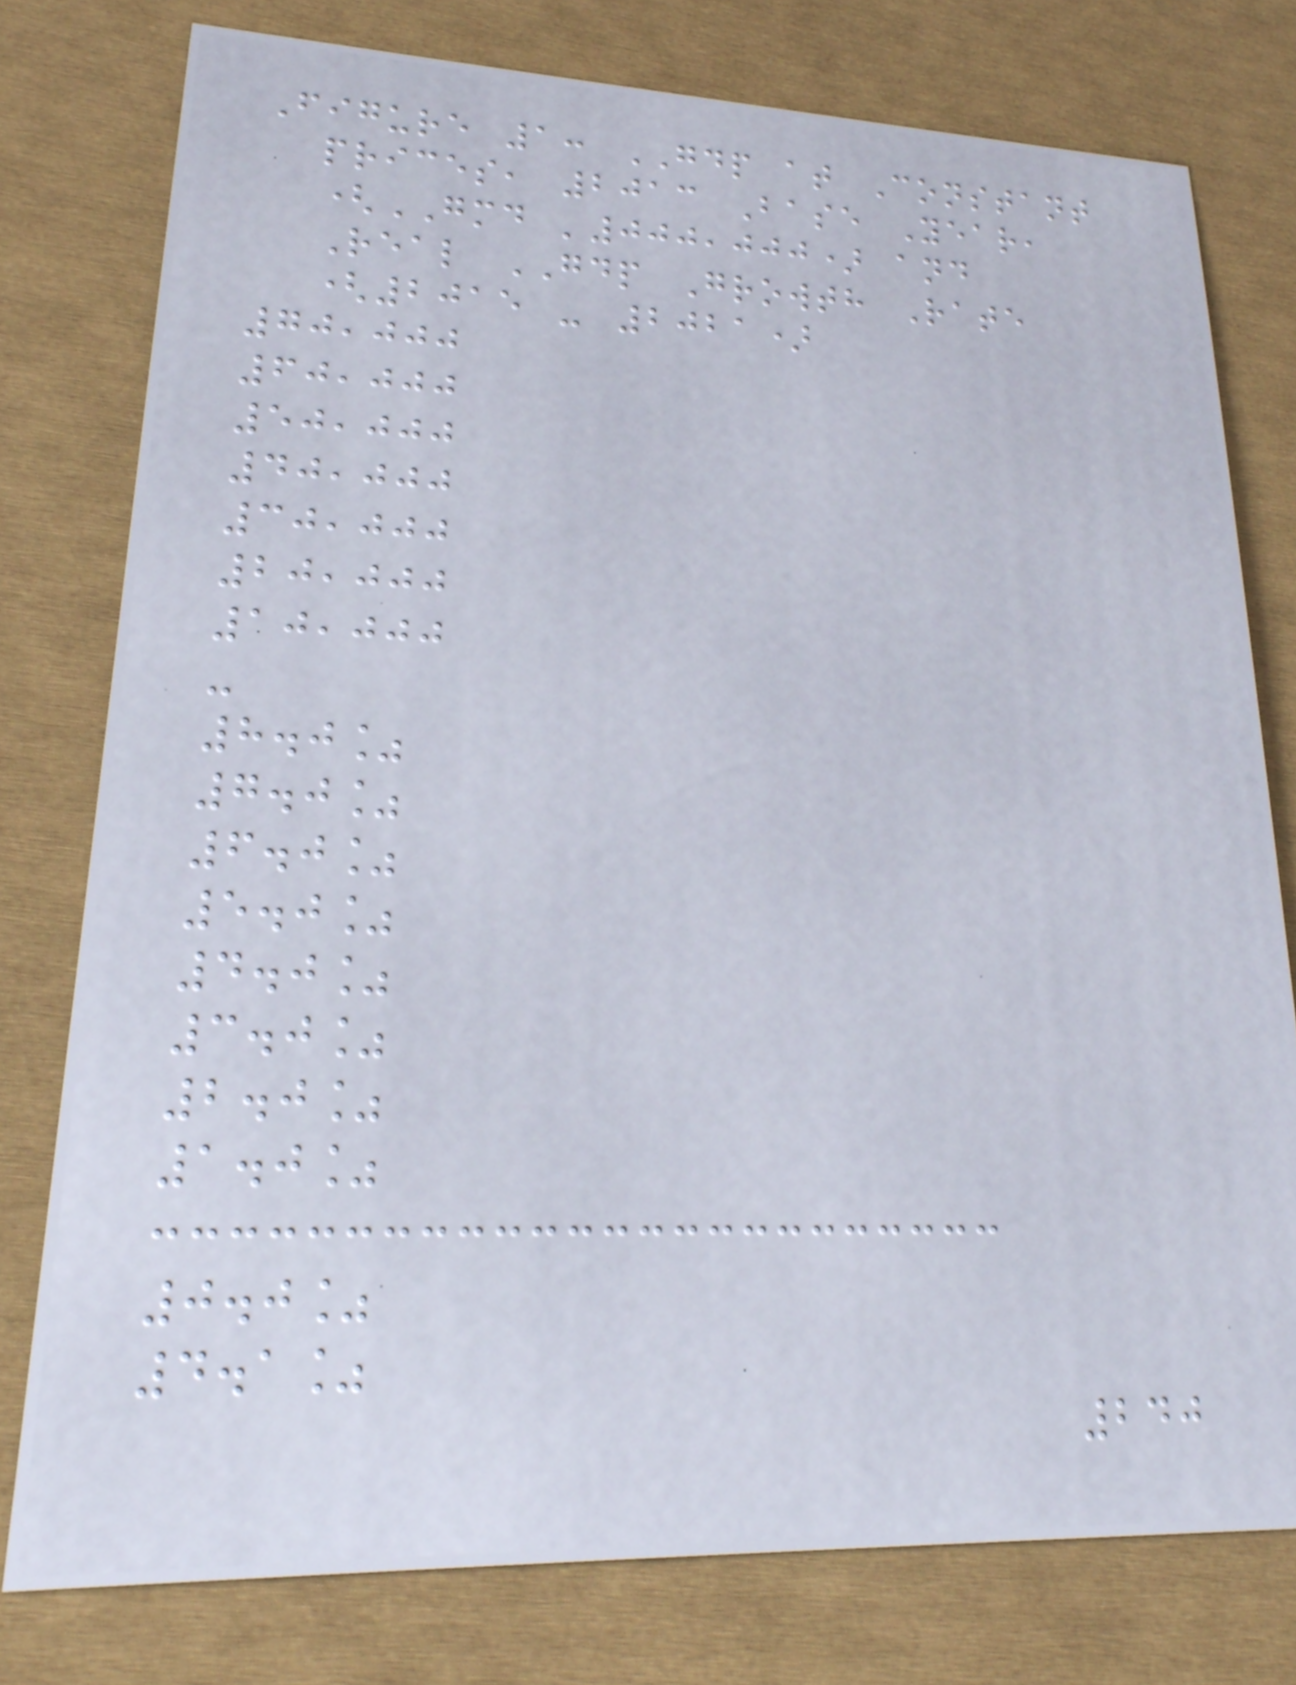Figure 1: GDP at Constant
prices, 2013 Base Year,
(GMD '000,000) and
Real GDP Growth Rate
(2015 - 2021)
70,000
60,000
50,000
40,000
30,000
20,000
10,000
-
8.0%
7.0%
6.0%
5.0%
4.0%
3.0%
2.0%
1.0%
0.0%
4.1%
240
